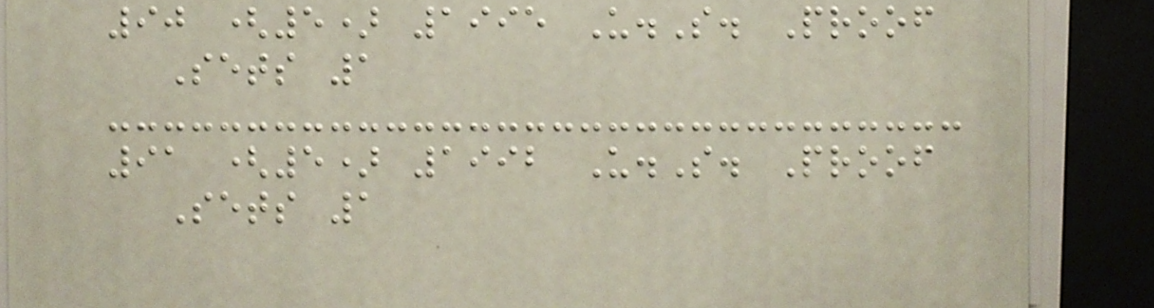90 (5) 1995 U.S. Proof
Sets 1
91 (5) 1992 U.S. Proof
Sets 1
